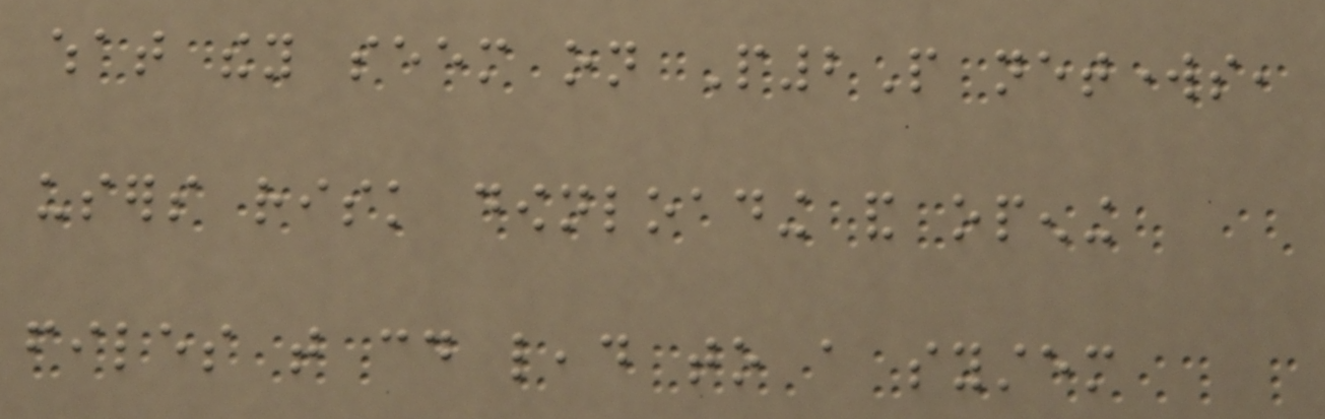what they seem on P2P networks,
users risk downloading and opening
files that could lead to a system
